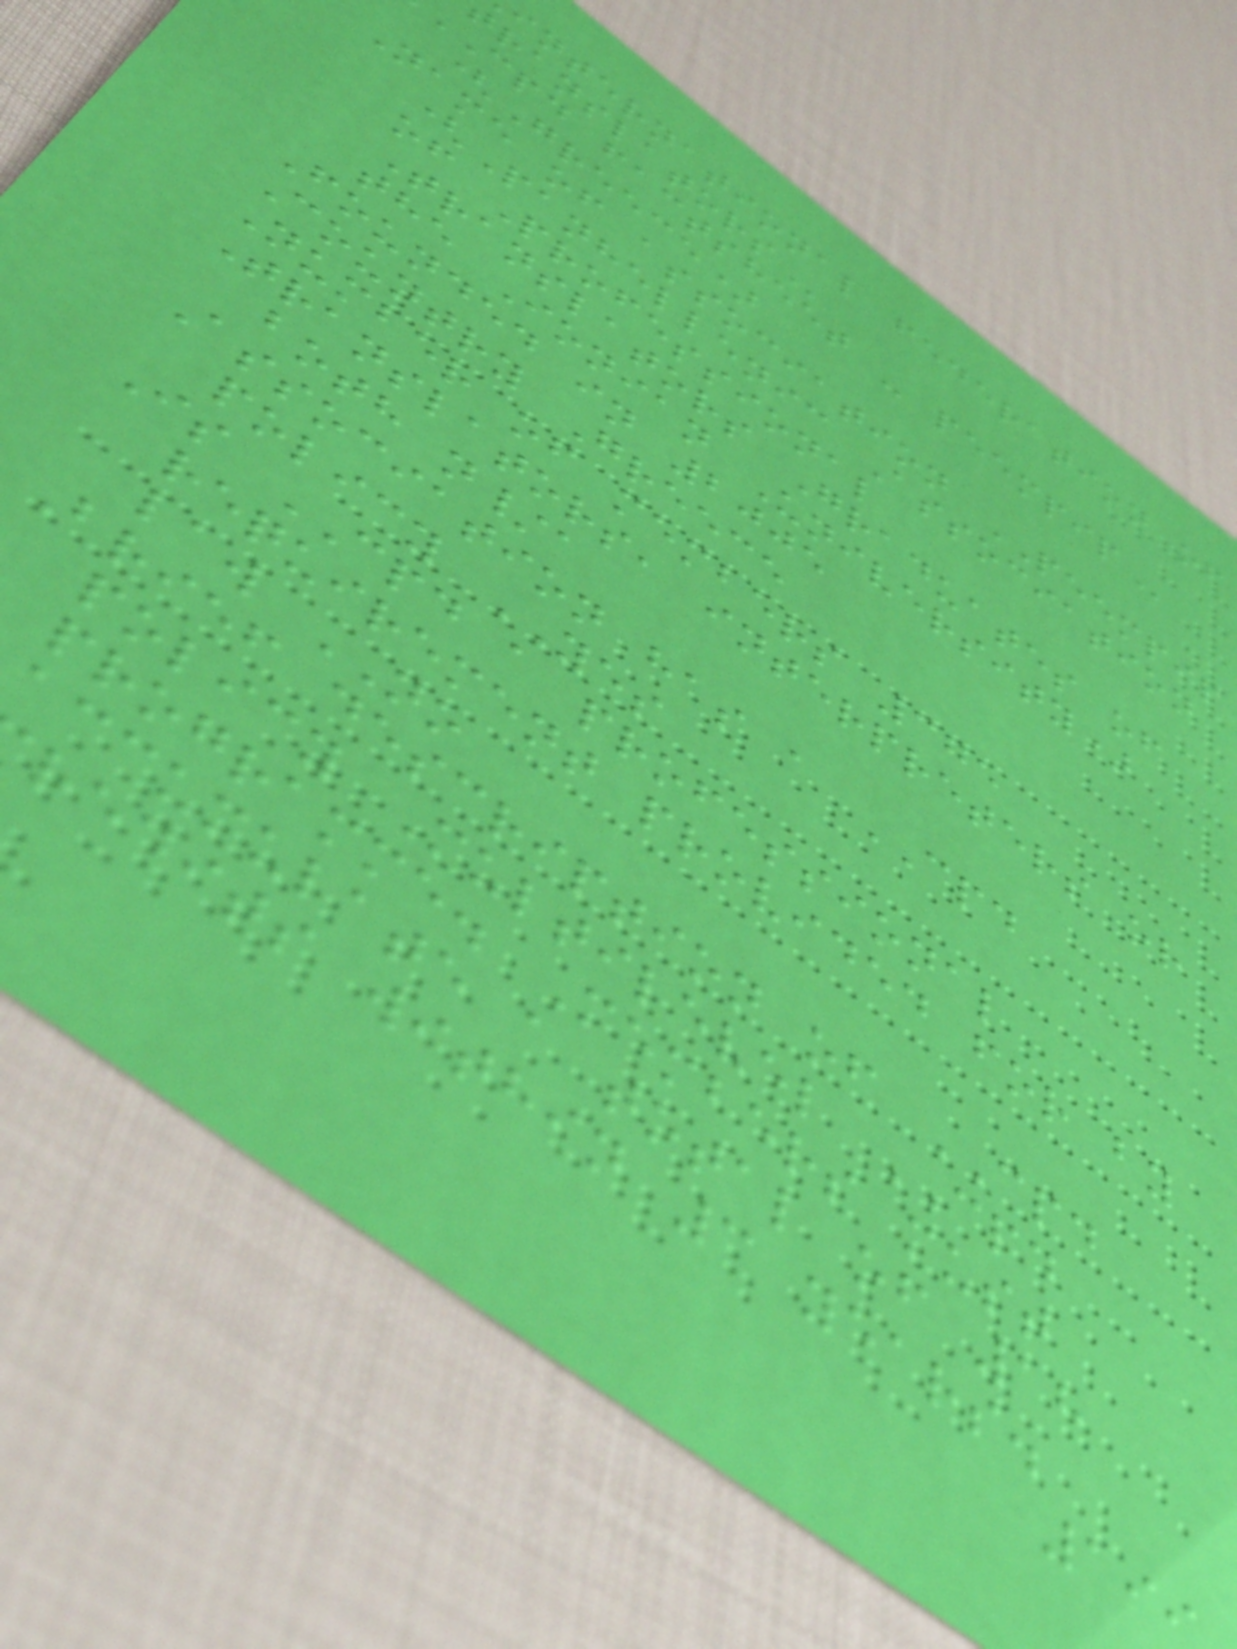international federation of
cpd factsheet -
(Greece)
Name of association PEEMPIP
(Panhellenic Association
of Professional
Translators Graduates of
the Ionian University)
Founded in 2005
Country Greece
Number of members 375
Translators, interpreters or
both n/a
Association has a CPD
policy YES
Is CPD a professional
requirement provided for by
law NO
Brief description of CPD
policy Multilevel CPD
programme. Members must
accumulate a total of 18
redits within 3 years.
